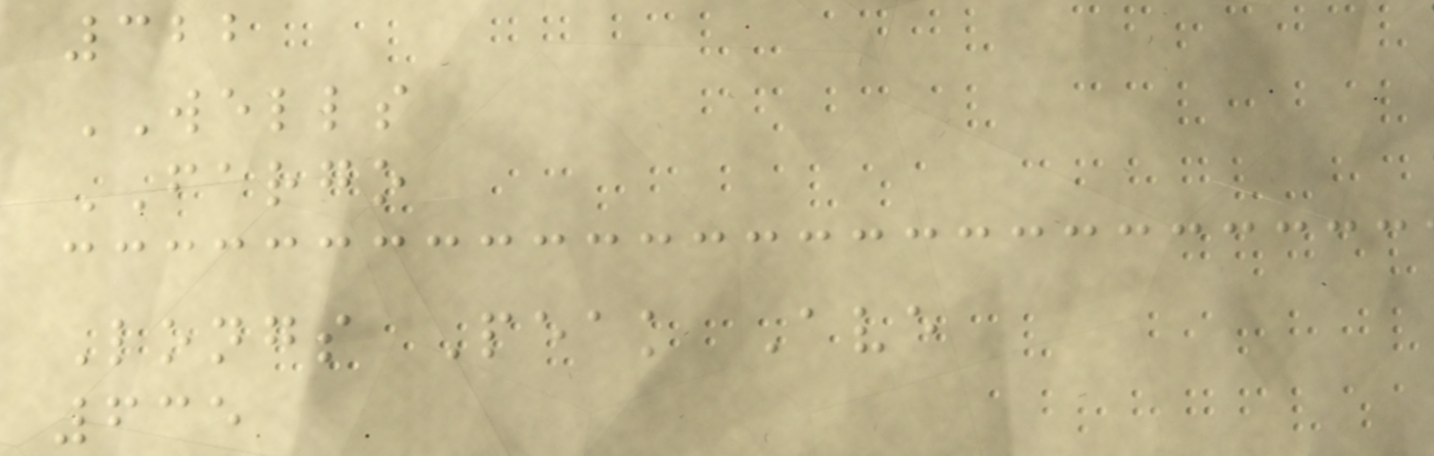322
WELLS
FARGO
Longs Peak Ave
635
